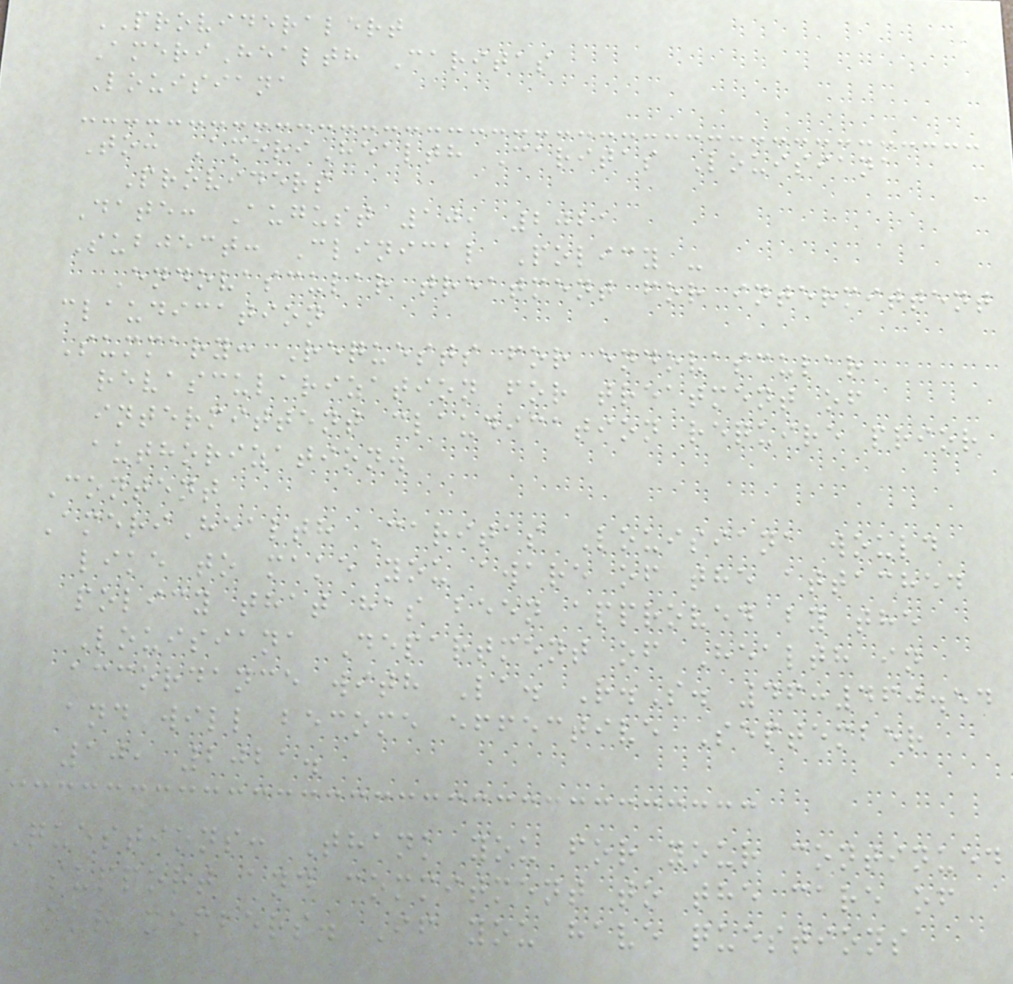PROVIDERALERT
AmeriHealth Caritas
Louisiana
To: AmeriHealth Caritas Louisiana
Providers
Date: August 10, 2021
Subject: Clinical Policy -
Endovascular treatment for intermittent
claudication
Summary: Requests for endovascular
revascularization for treatment of
intermittent claudication require prior
authorization.
Content
AmeriHealth Caritas Louisiana would
like to make you aware of the attached
policy that has been approved by the
Louisiana Department of Health in
accordance with La. R.S. 46:460.54
and will become effective September
10, 2021.
Questions: Thank you for your continued
support and commitment to the care of
our members. If you have questions
